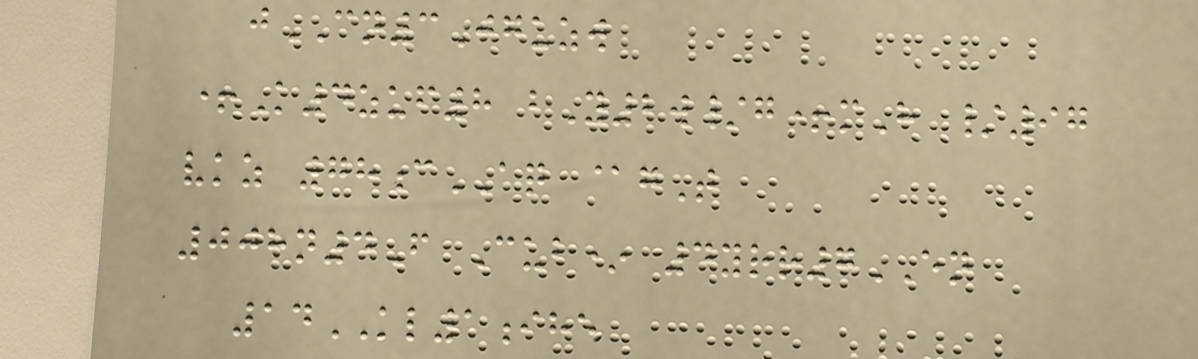jCN3Jguzw
+K4zuf8 bY2w/g+mH /97
vkz 78cAQ @gT
008n4F Cub* 4yrr7EN
14KL1ihe
